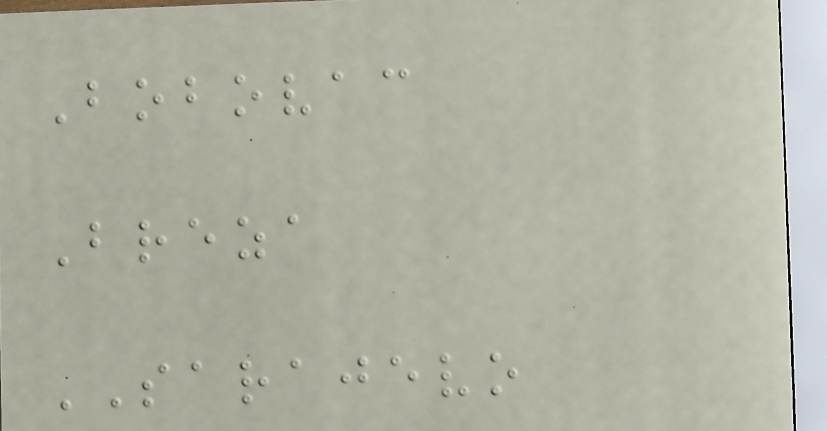Bobovac
Breza
SARAJEVO
